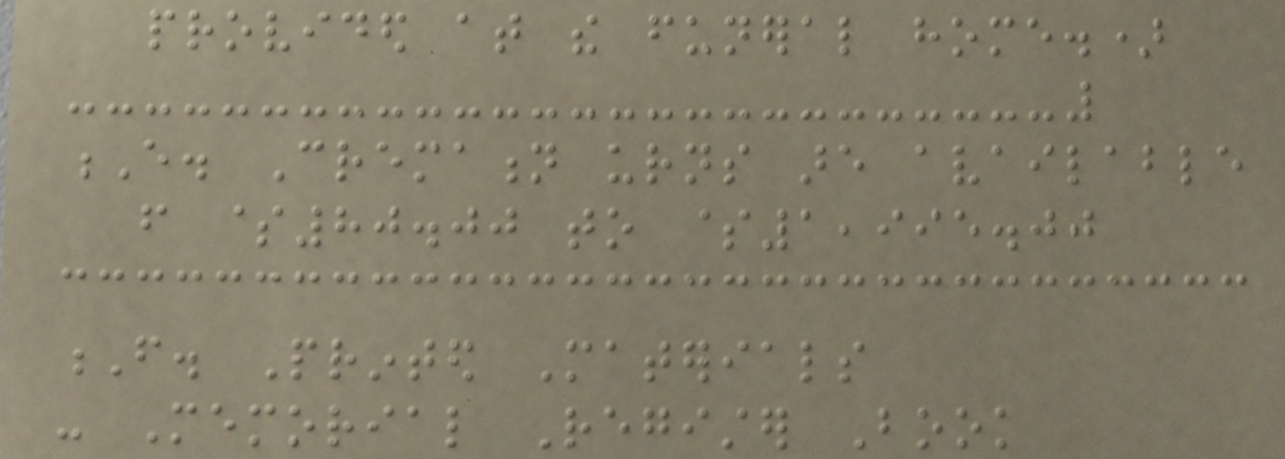provided at the funeral home.)
E. Cremation urns are available
from $80.00 to $1,995.00
F. Printed Materials
- Memorial Register Book
